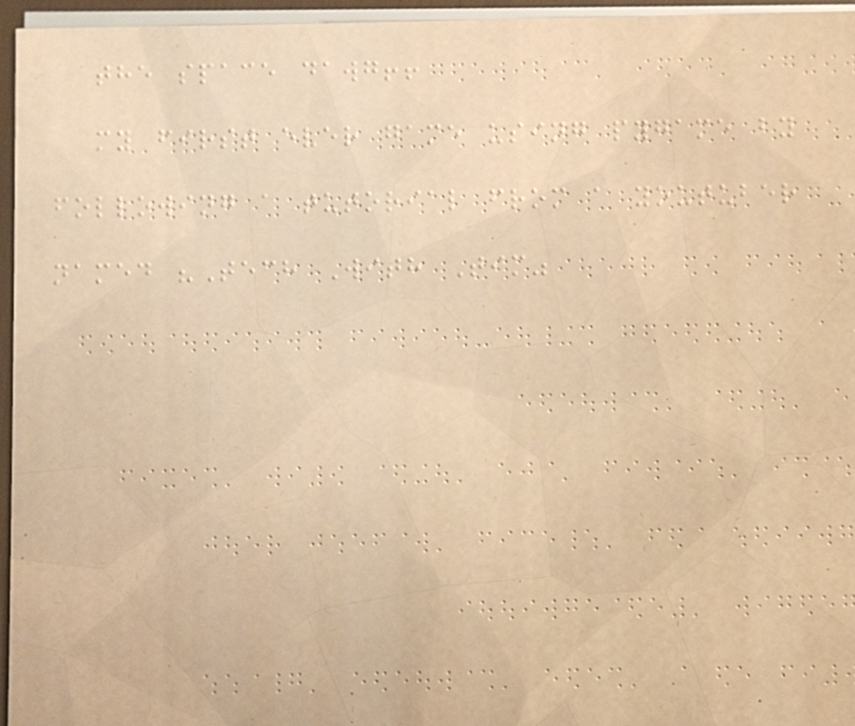the space dawg!!
my first ever game using pygame by
following a tutorial from a youtuber
named "Tech With Tim"
